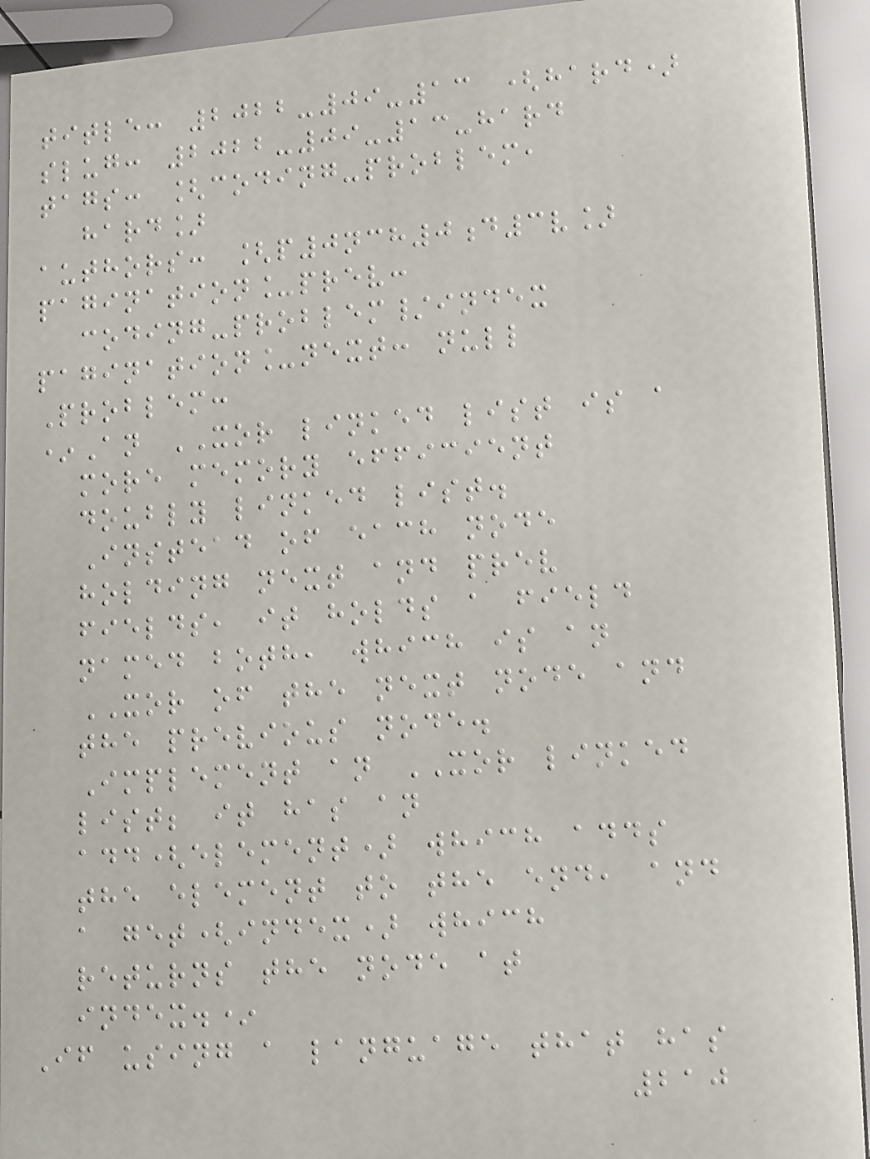title: 2022-09-13 (hard)
slug: 2022-09-13-hard
tags: [coding-problem,
hard]
authors: [p0nch0d3v]
pagination_prev:
coding-problem/index
pagination_next: null
Problem:
*An XOR linked list is a
more memory efficient
doubly linked list.
Instead of each node
holding next and prev
fields, it holds a field
named both, which is an
XOR of the next node and
the previous node.
Implement an XOR linked
list; it has an
add(element) which adds
the element to the end, and
a get(index) which
returns the node at
index.*
If using a language that has
210
